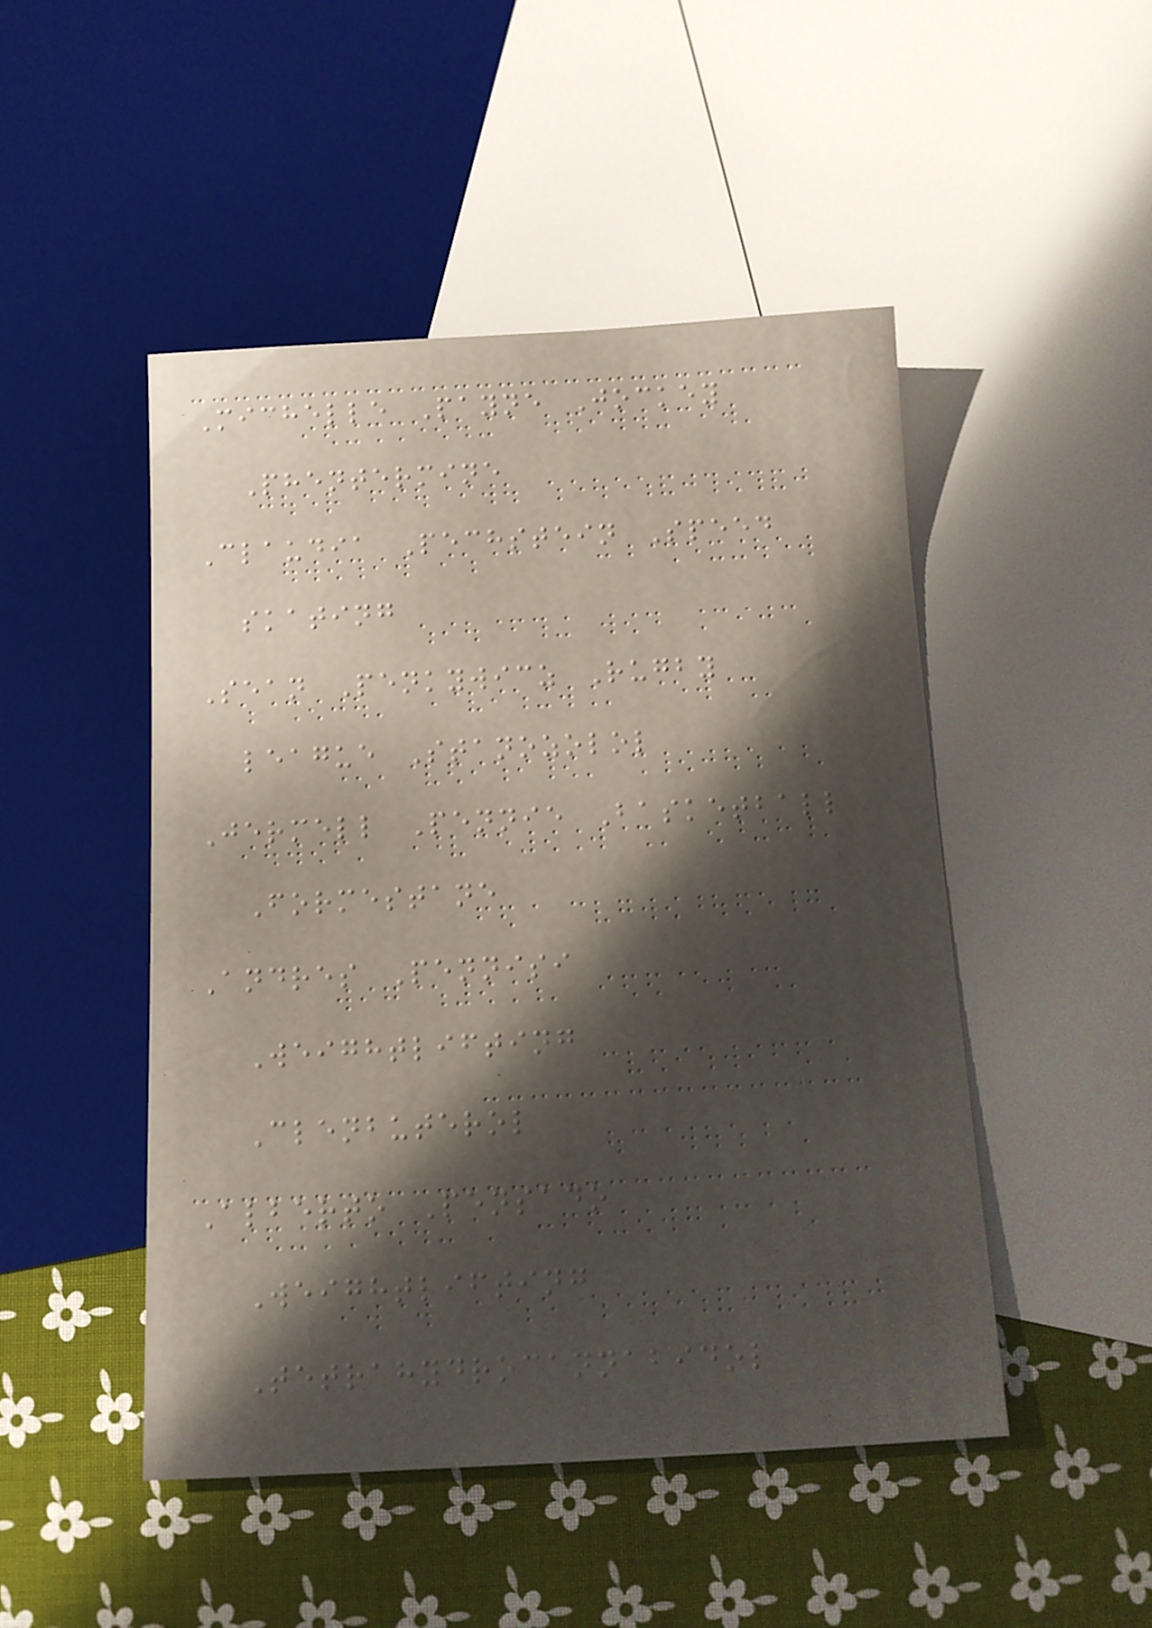Michelle Payne Jockey
Phentermine
Claudia Pechstein Speed
skating
Sean Penkywicz Rugby
league Stanozolol
Jermell Pennie Basketball
Formestane
Andres Pennisi
Weightlifting
Clenbuterol
Alberto Pensado
Weightlifting
Tetrahydrocannabidol
